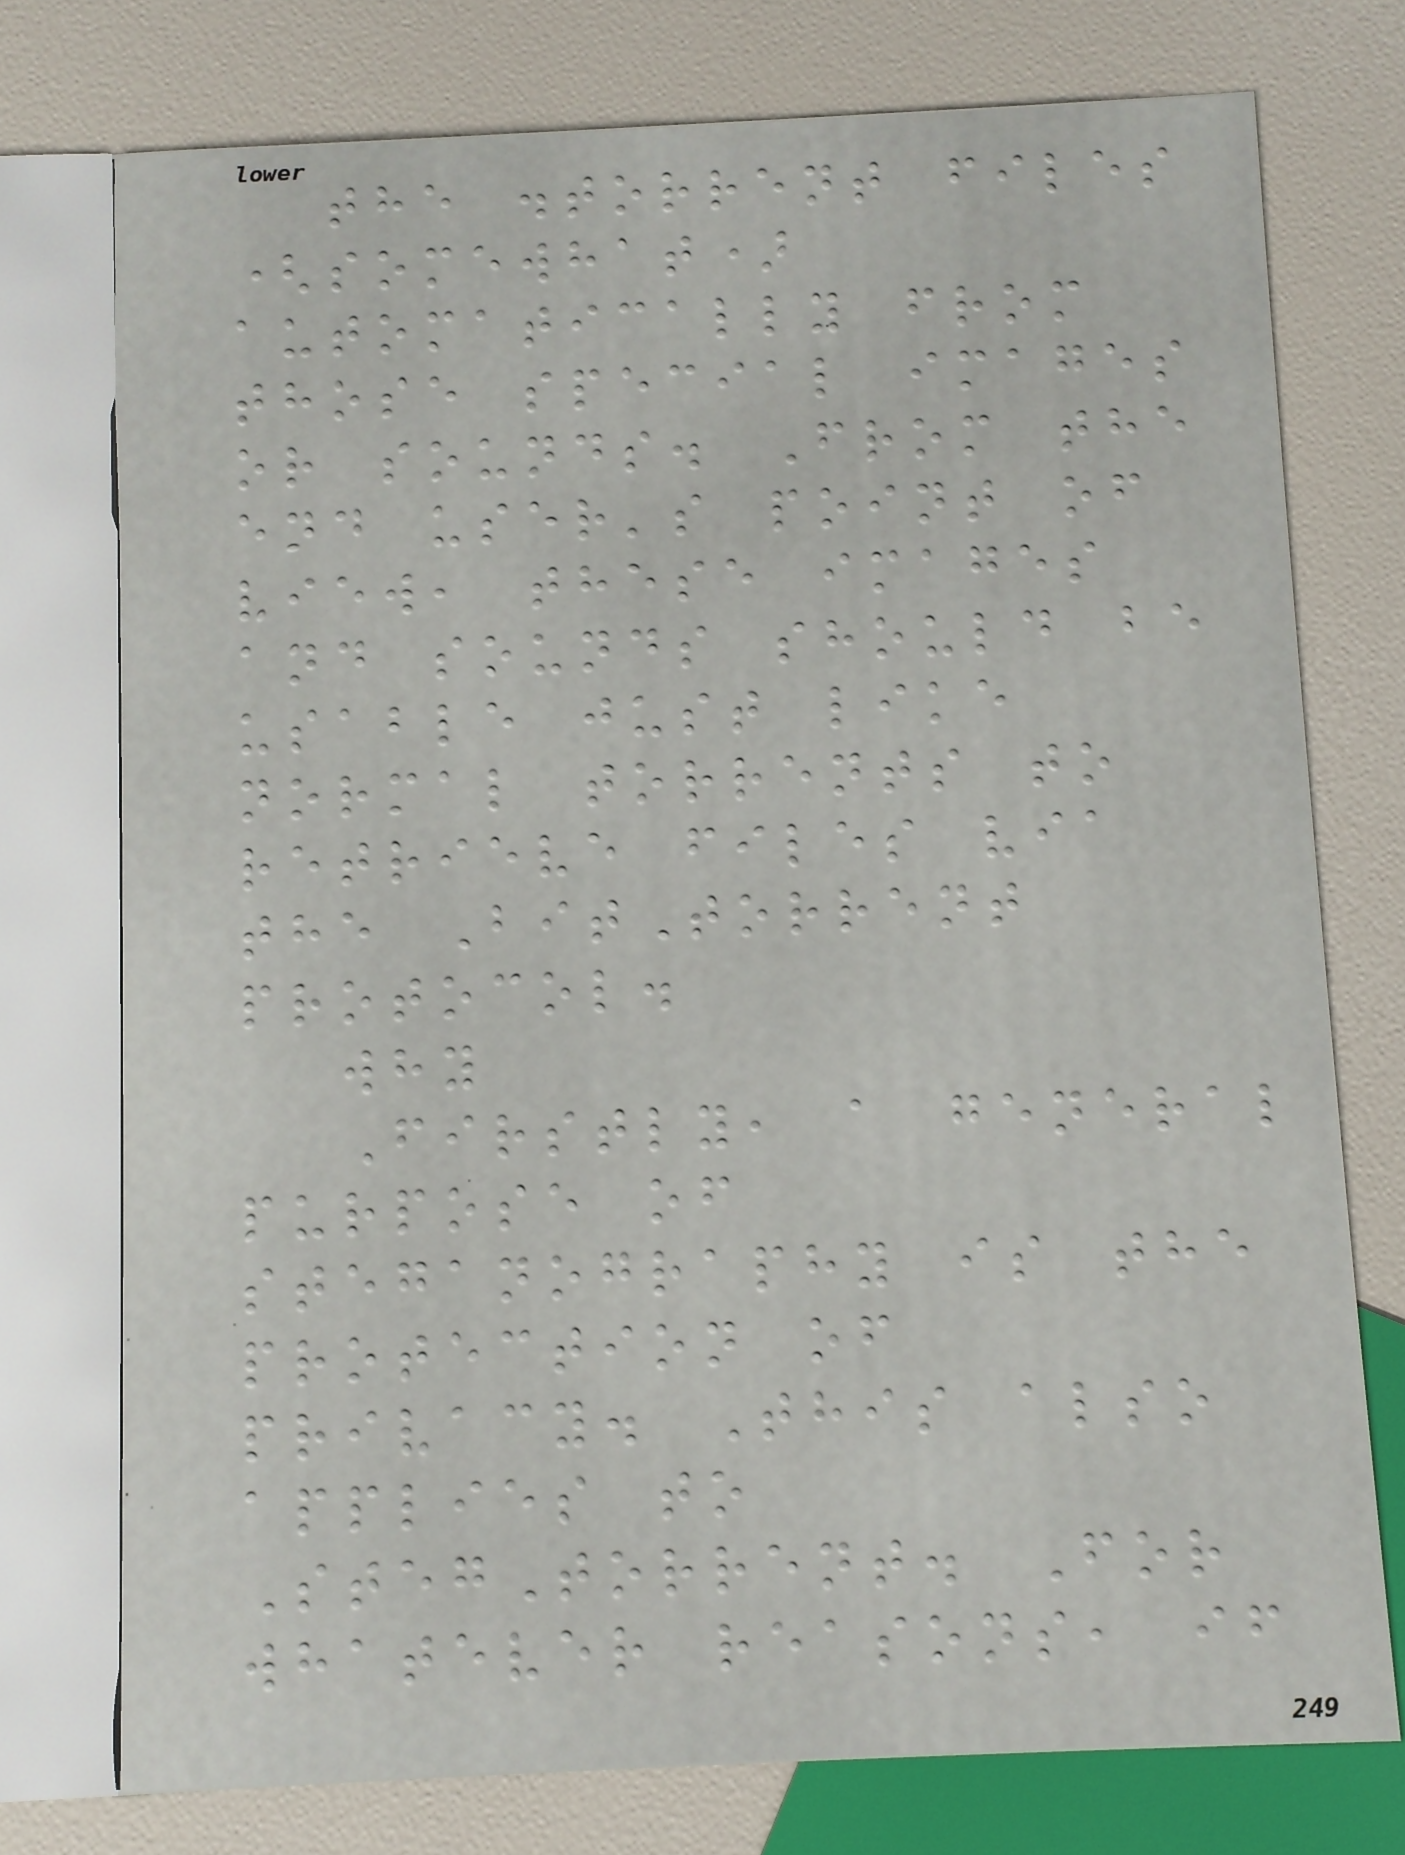the .torrent files
(somewhat)
automatically from
those special images
or sounds. From the
end user's point of
view, these images
and sounds should be
usable just like
normal torrents to
retrieve files via
the BitTorrent
protocol.
why
Firstly, a general
purpose of
steganography is the
protection of
privacy. This also
applies to
StegTorrent. For
whatever reasons, if
